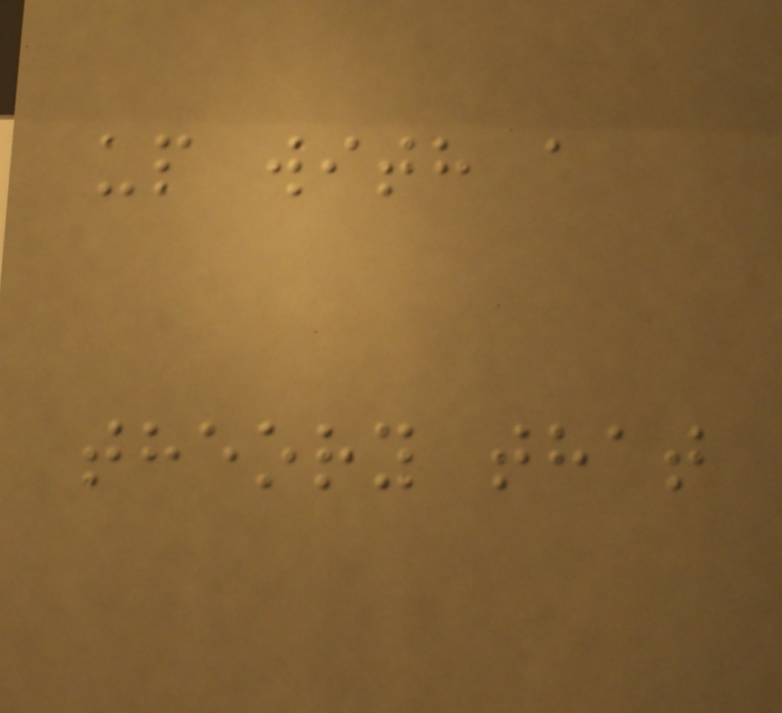up with a
theory that
